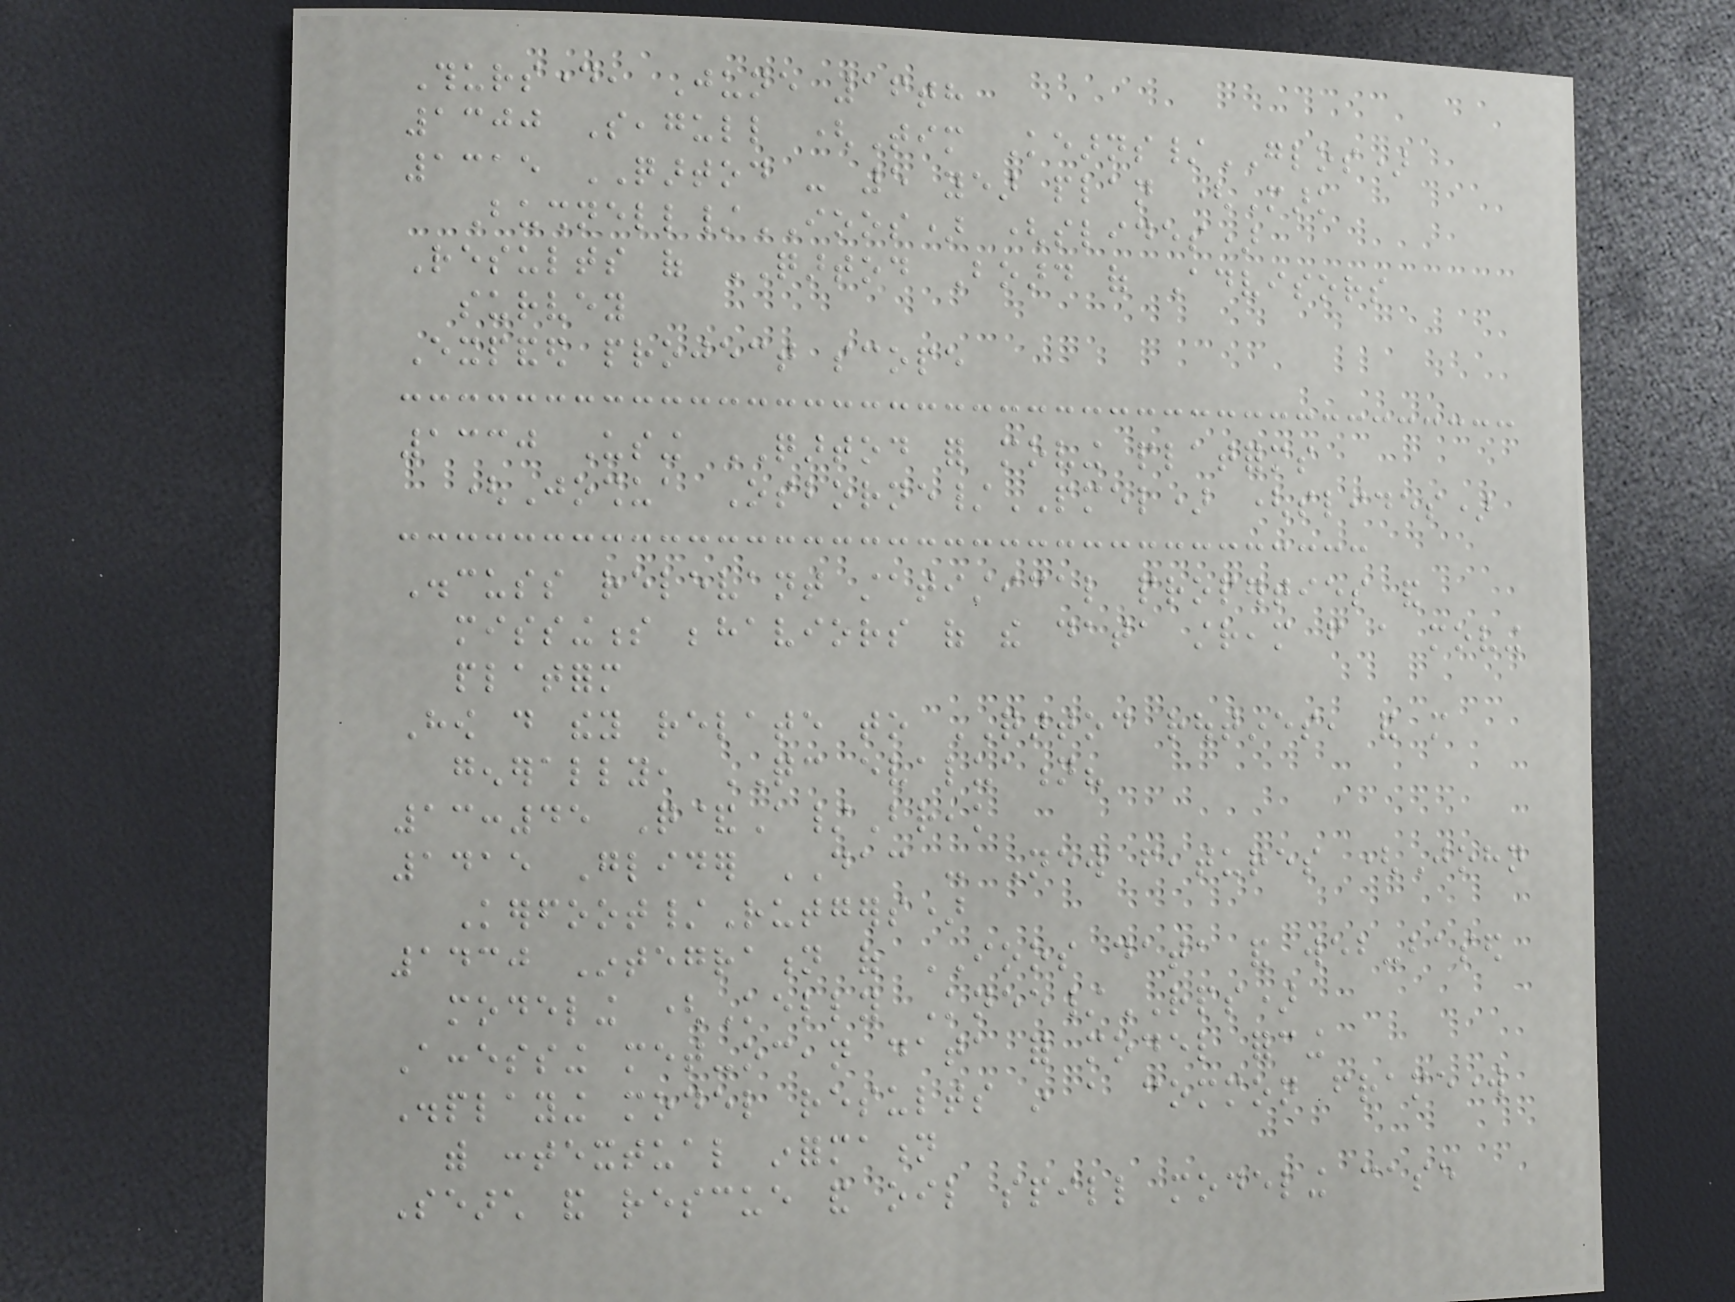Thursday, June 16th
1300 Seagull (Tim Kearns/GLOS)
1315 QARTOD - 5 year plan (Mark
Bushnell/IOOS) (slides)
Results of QARTOD Board of Advisors
survey
Expanded project scope
1330 Using QARTOD for moving platforms
(Joshua Osborne/PMEL) (slides)
Discuss relevant statistical properties and
missingness behaviors of the data stream from a moving
platform
How do they relate to QARTOD routines, and more
generally, QC evaluation?
13:45 Q&A/Break
1415 Glider DAC - New features (John
Kerfoot/Rutgers)
1430 Integration of IOOS data and web-based
modeling (Kelly Knee/RPS)
Accessing met-ocean data for model forcing
Displaying model results in a common framework
with contextual information
Search and rescue and oil spill modeling case
